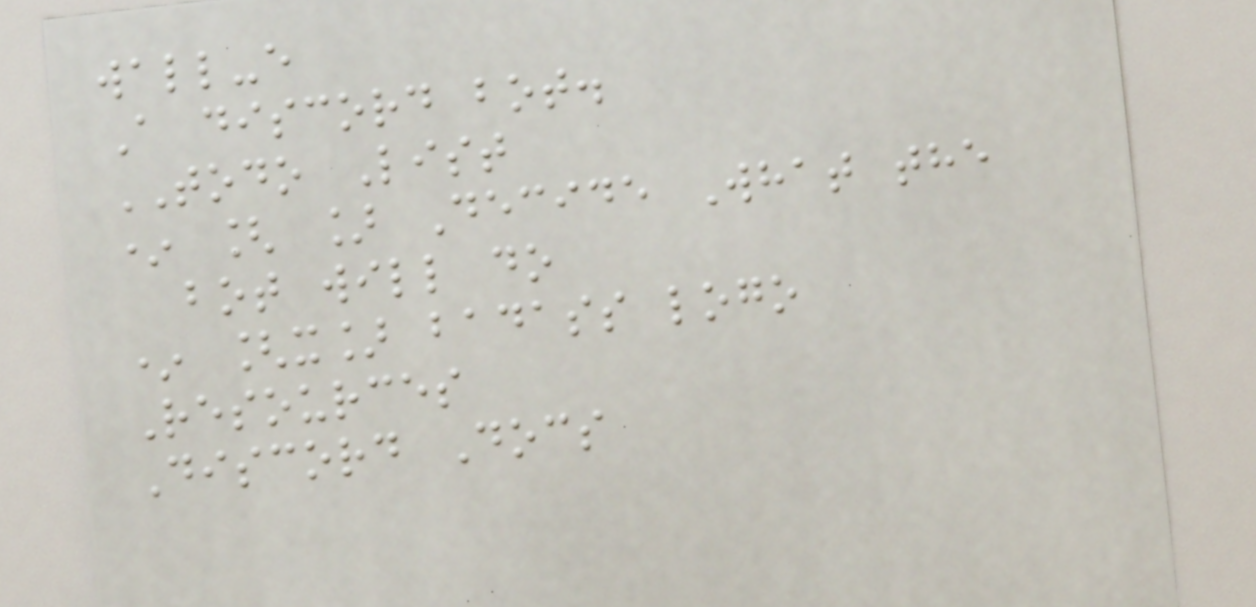wall-e
A discord bot.
TODO List
* [ ] Decide What the
bot will do
* [x] badass logo
Resources
Discord Docs
